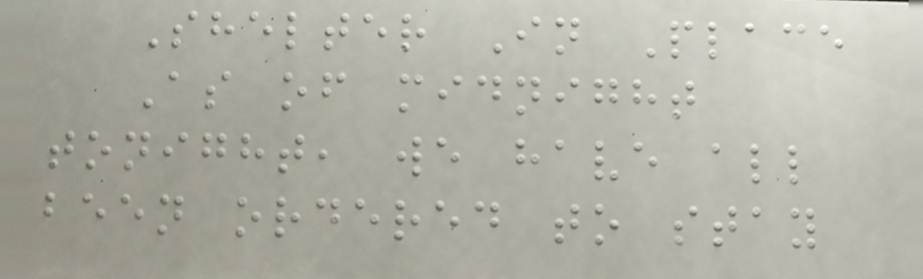Shelter In Place
As of midnight
tonight, we have all
been ordered to stay
